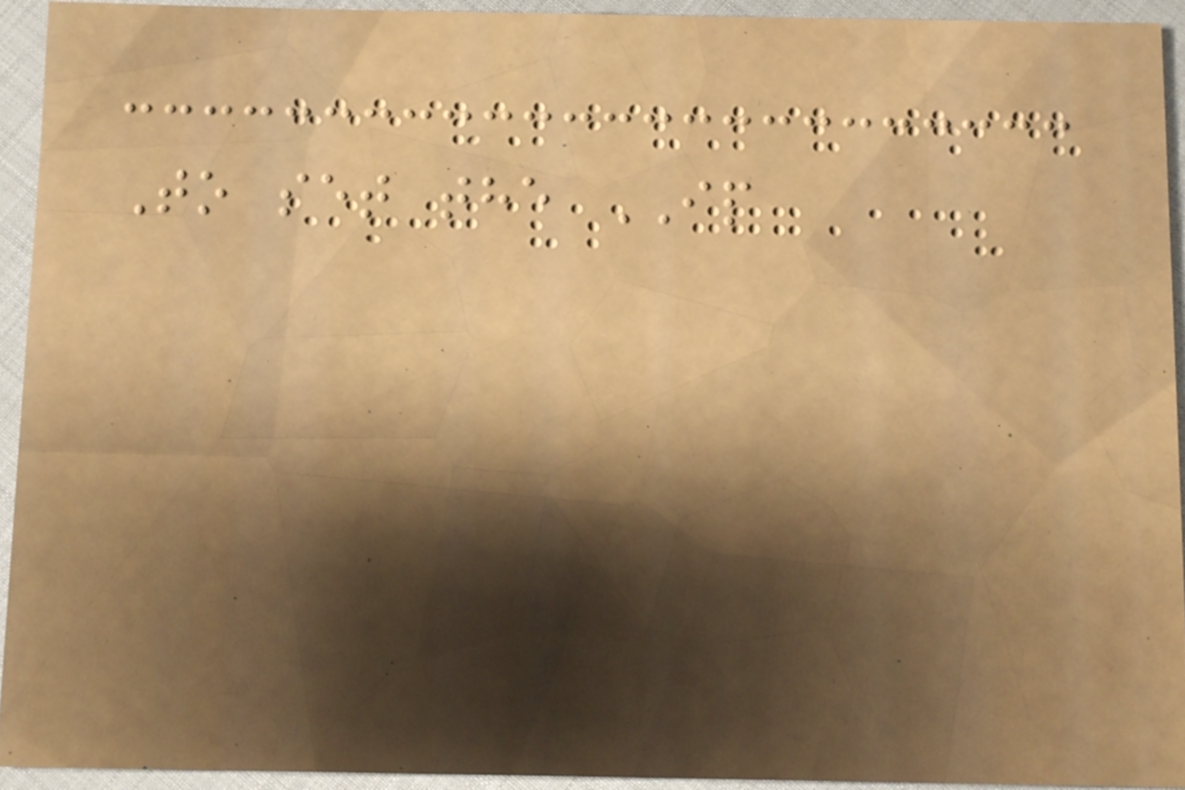To set the IP
